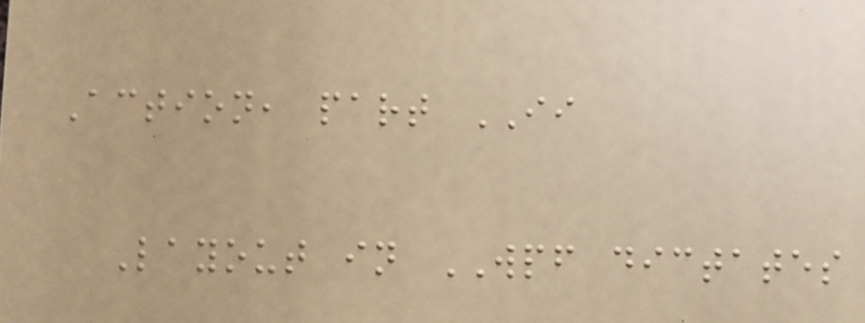Action, part II
Layout in WPF dictates
